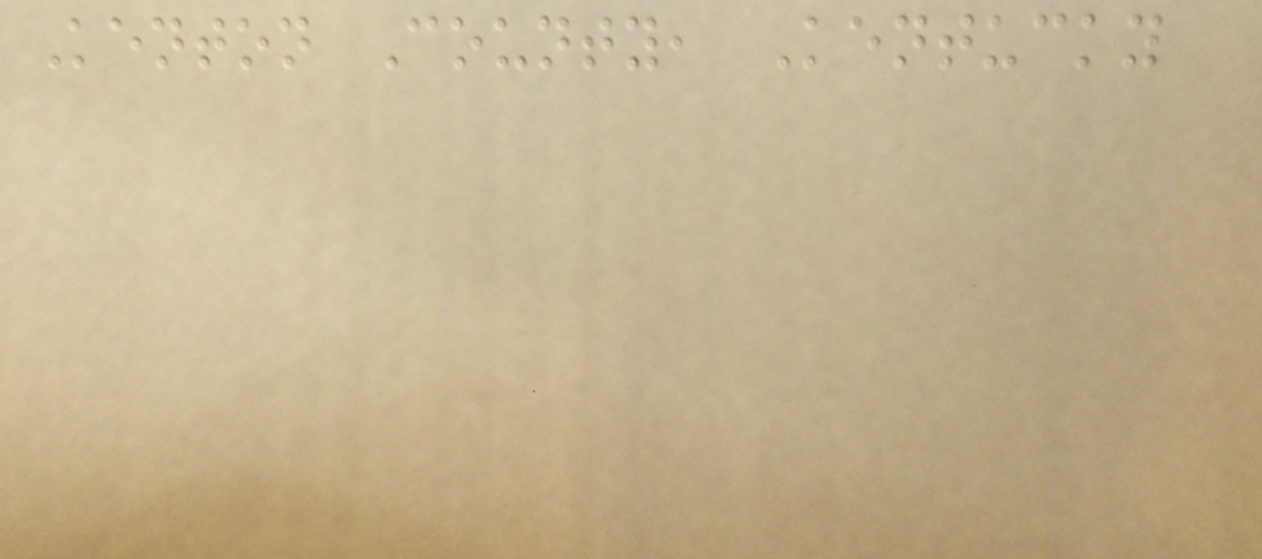Kenton County, Kentucky
